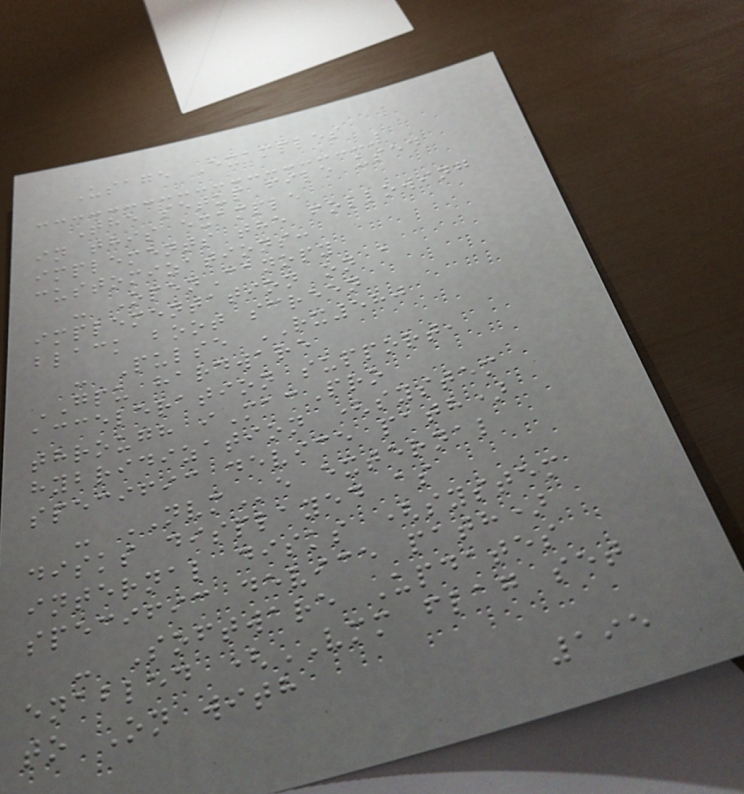Usage Examples
The setup file used
in this example
implements the following
customizations:
- OpenCanopy
implementation on a
black boot screen
- Pulse RX580
GPU hardware
acceleration support,
through iMacPro
hybridization (system
specific device path)
- NVMe external
disks displayed as
internal disks (system
specific device path)
- Software Updates
enabled (VMM flag set
to On with
195
